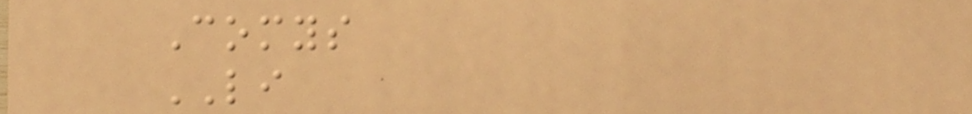Comys
LI
